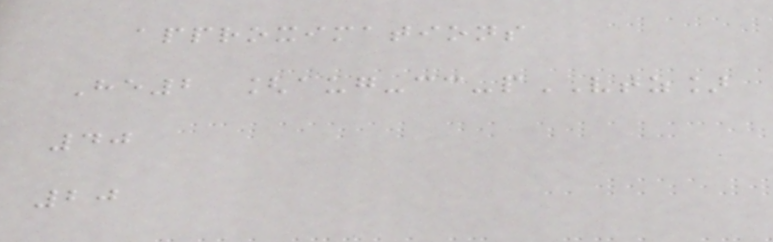approximations
He2 [aug-cc-pVTZ]
40
20
